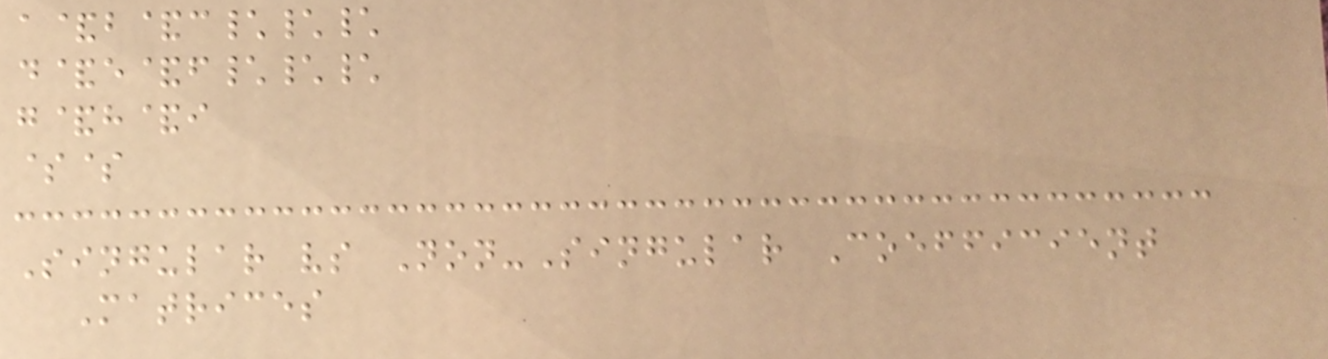a&b&c\\\
d&e&f\\\
g&h&i
$$
Singular vs Non-Singular Coefficient
Matrices
